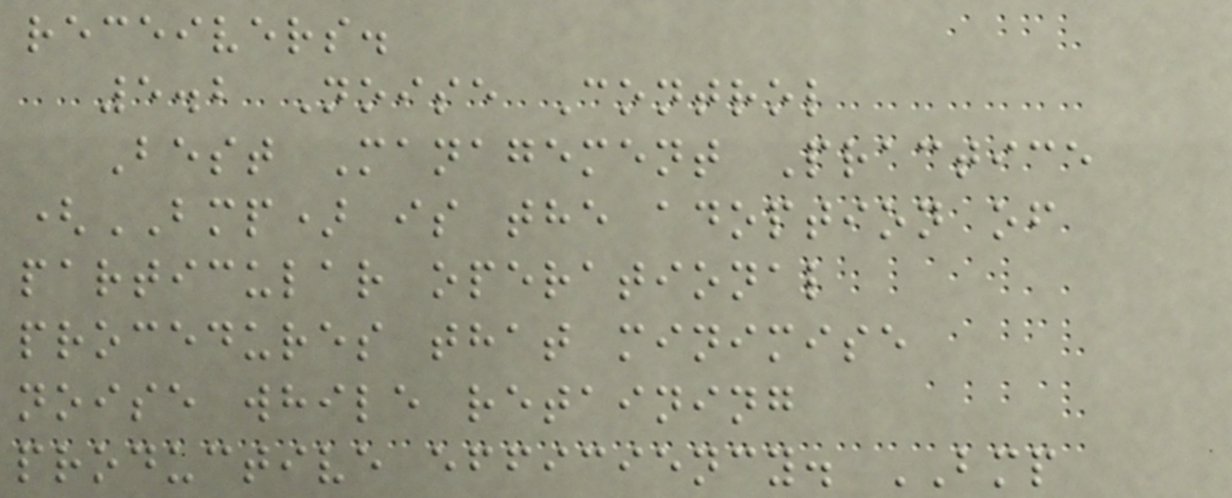receivers.
5.2 Noise Control
Best Management Practice
(BMP) is the adoption of
particular operational
procedures that minimise
noise while retaining
productive efficiency. BMP
